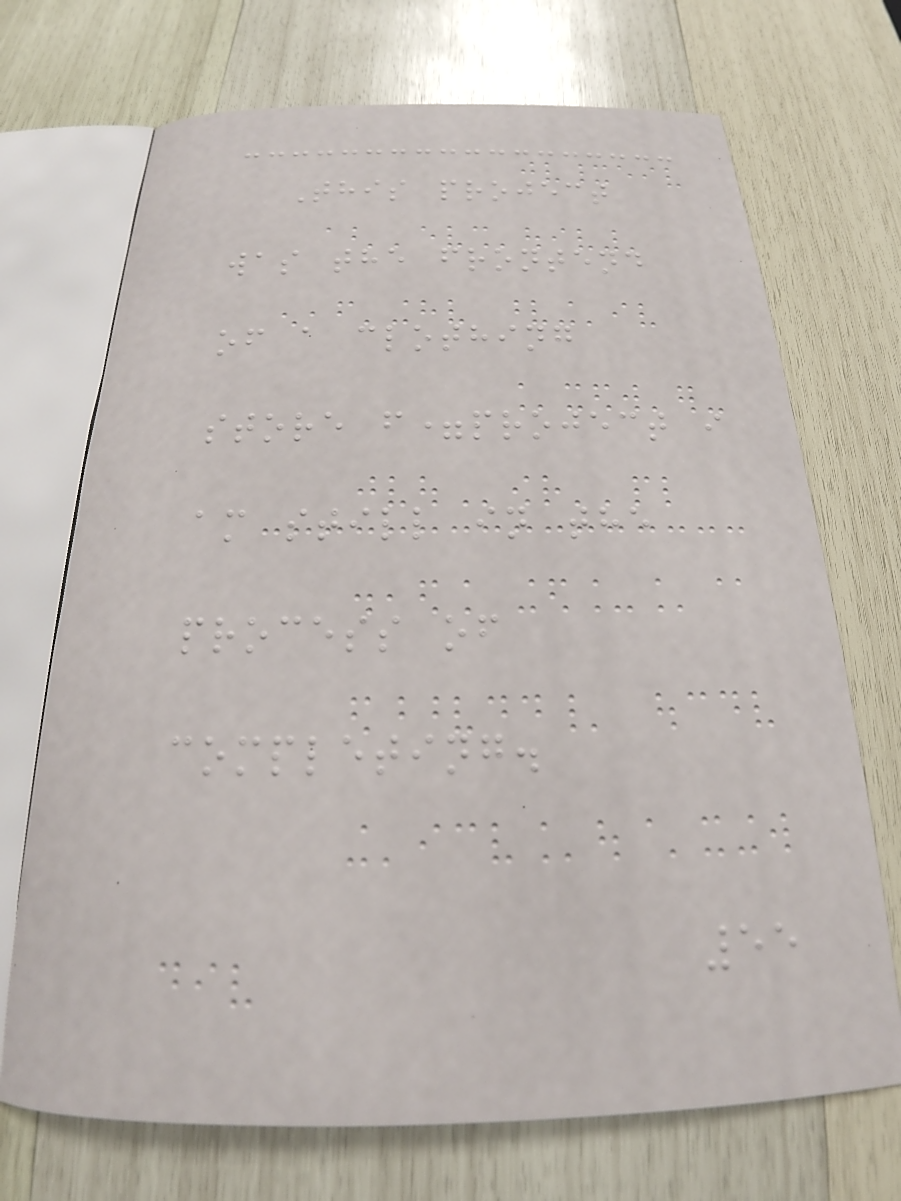This project
was the frontend
of a clothing
store f=project i
am still in the
process of
completing.
55
